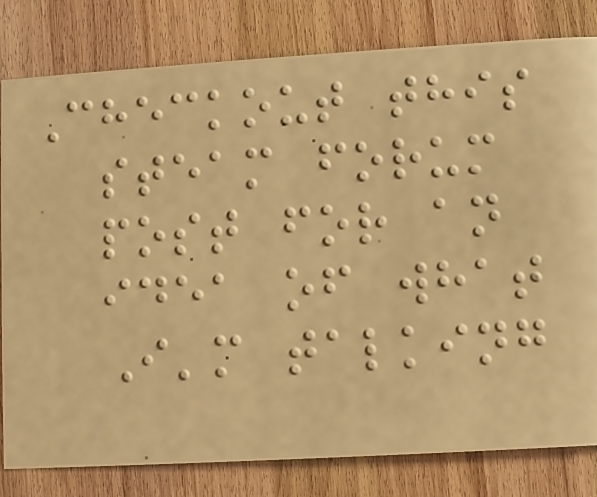Checkout this
steam forum
post for an
idea of what
I'm talking
